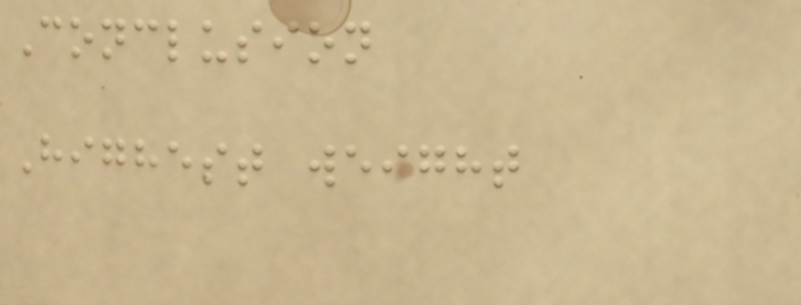Conclusion
Highest weight
